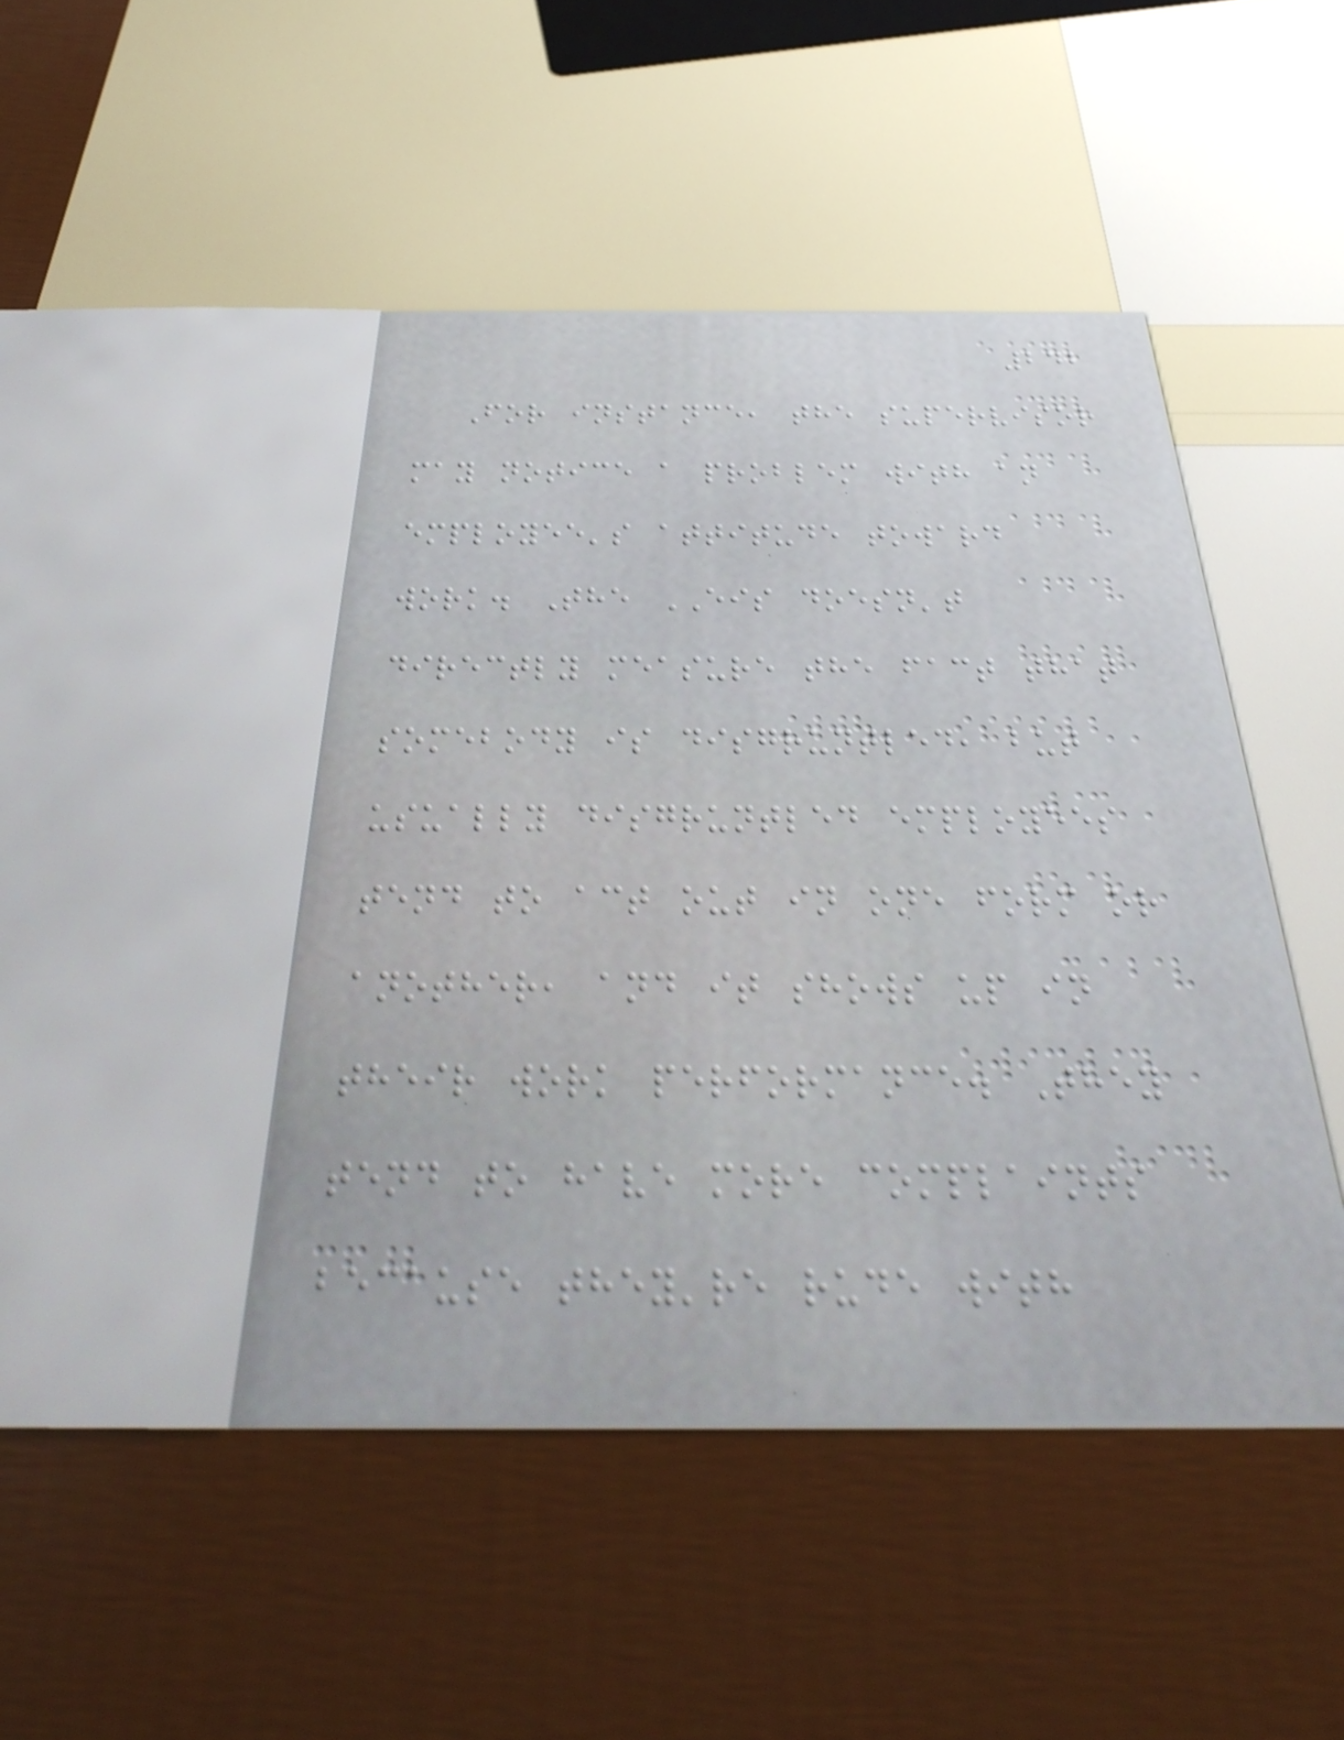242
For instance, the supervisor
may notice a problem with an
employee's attitude toward
work. The EIS doesn't
directly measure the fact that
somebody is disgruntled, but
usually disgruntled employees
tend to act out in one form or
another, and it shows up in
their work performance. They
tend to have more complaints
because they're rude with
